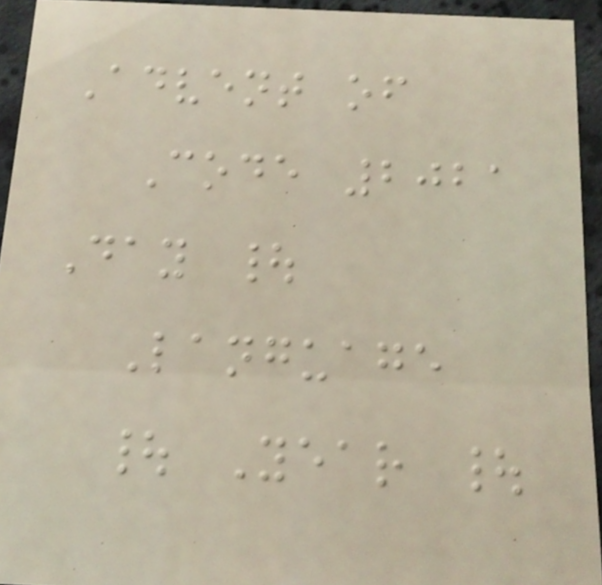Advent of
Code 2021
Day |
Language
| Year |
